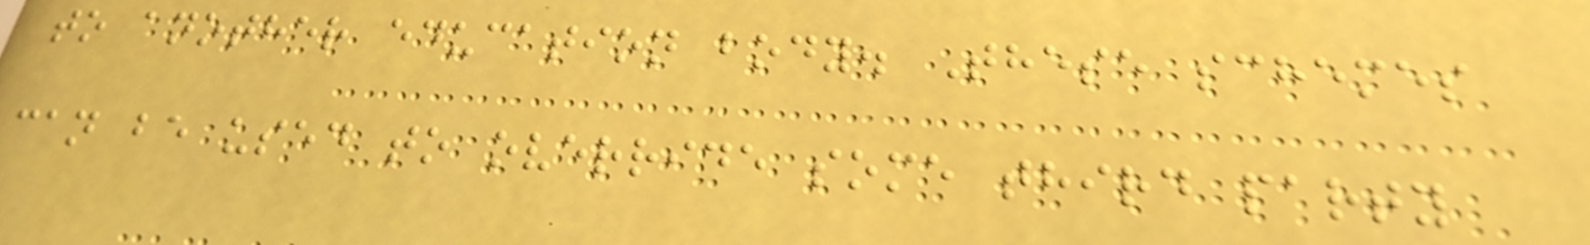to another education body. These schemes
can be used to override some third party
